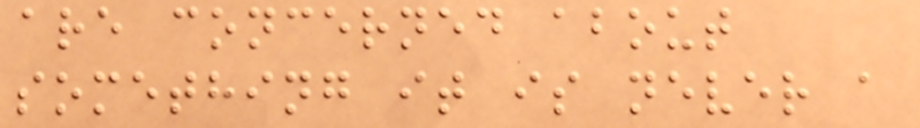are concerned about
something it is never a
